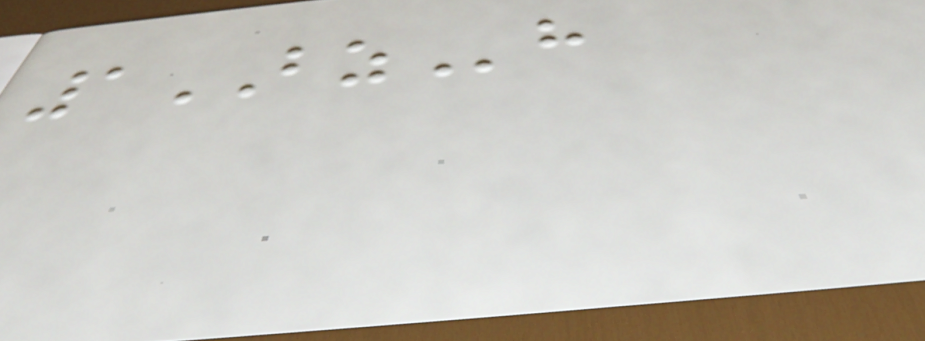1BZh
